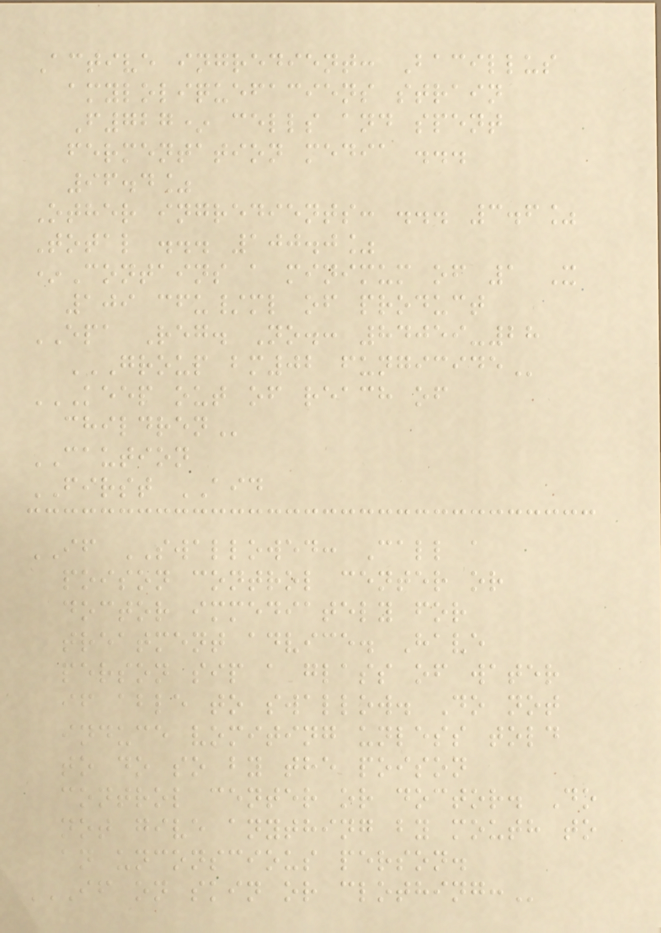Active ingredient: Bacillus
amyloliquefaciens strain
F727* cells and spent
fermentation media ...
96.4%
Other ingredients: ... 3.6%
Total ... 100.0%
*Contains a minimum of 1 X
109 cfu/ml of product
EPA Reg. No.: 84059-28
GROUP BM02 FUNGICIDE
KEEP OUT OF REACH OF
CHILDREN
CAUTION
FIRST AID
IF SWALLOWED: Call a
poison control center or
doctor immediately for
treatment advice. Have
person sip a glass of water
if able to swallow. Do not
induce vomiting unless told
to do so by the poison
control center or doctor. Do
not give anything by mouth to
an unconscious person.
IF ON SKIN OR CLOTHING:
